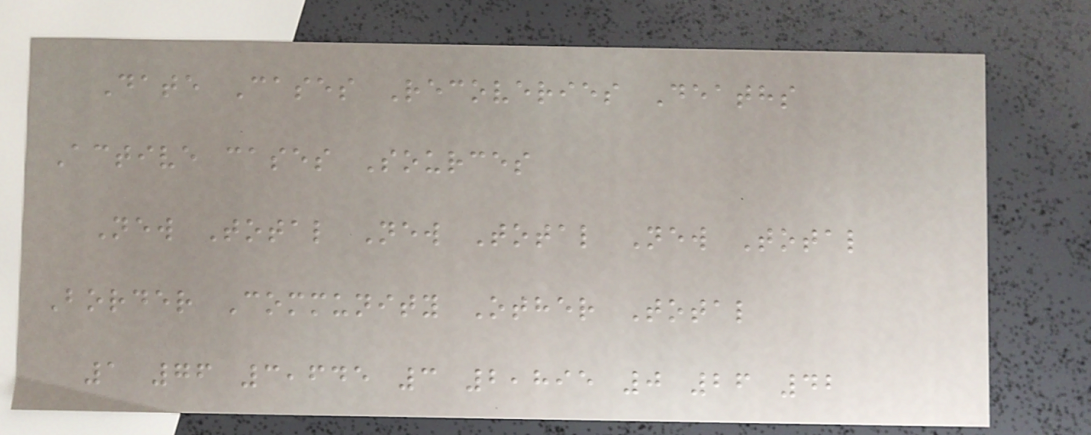Date Cases Recoveries Deaths
Active cases Sources
New Total New Total New Total
Border Community Other Total
1 76 3,645 3 2,895 0 26 42
